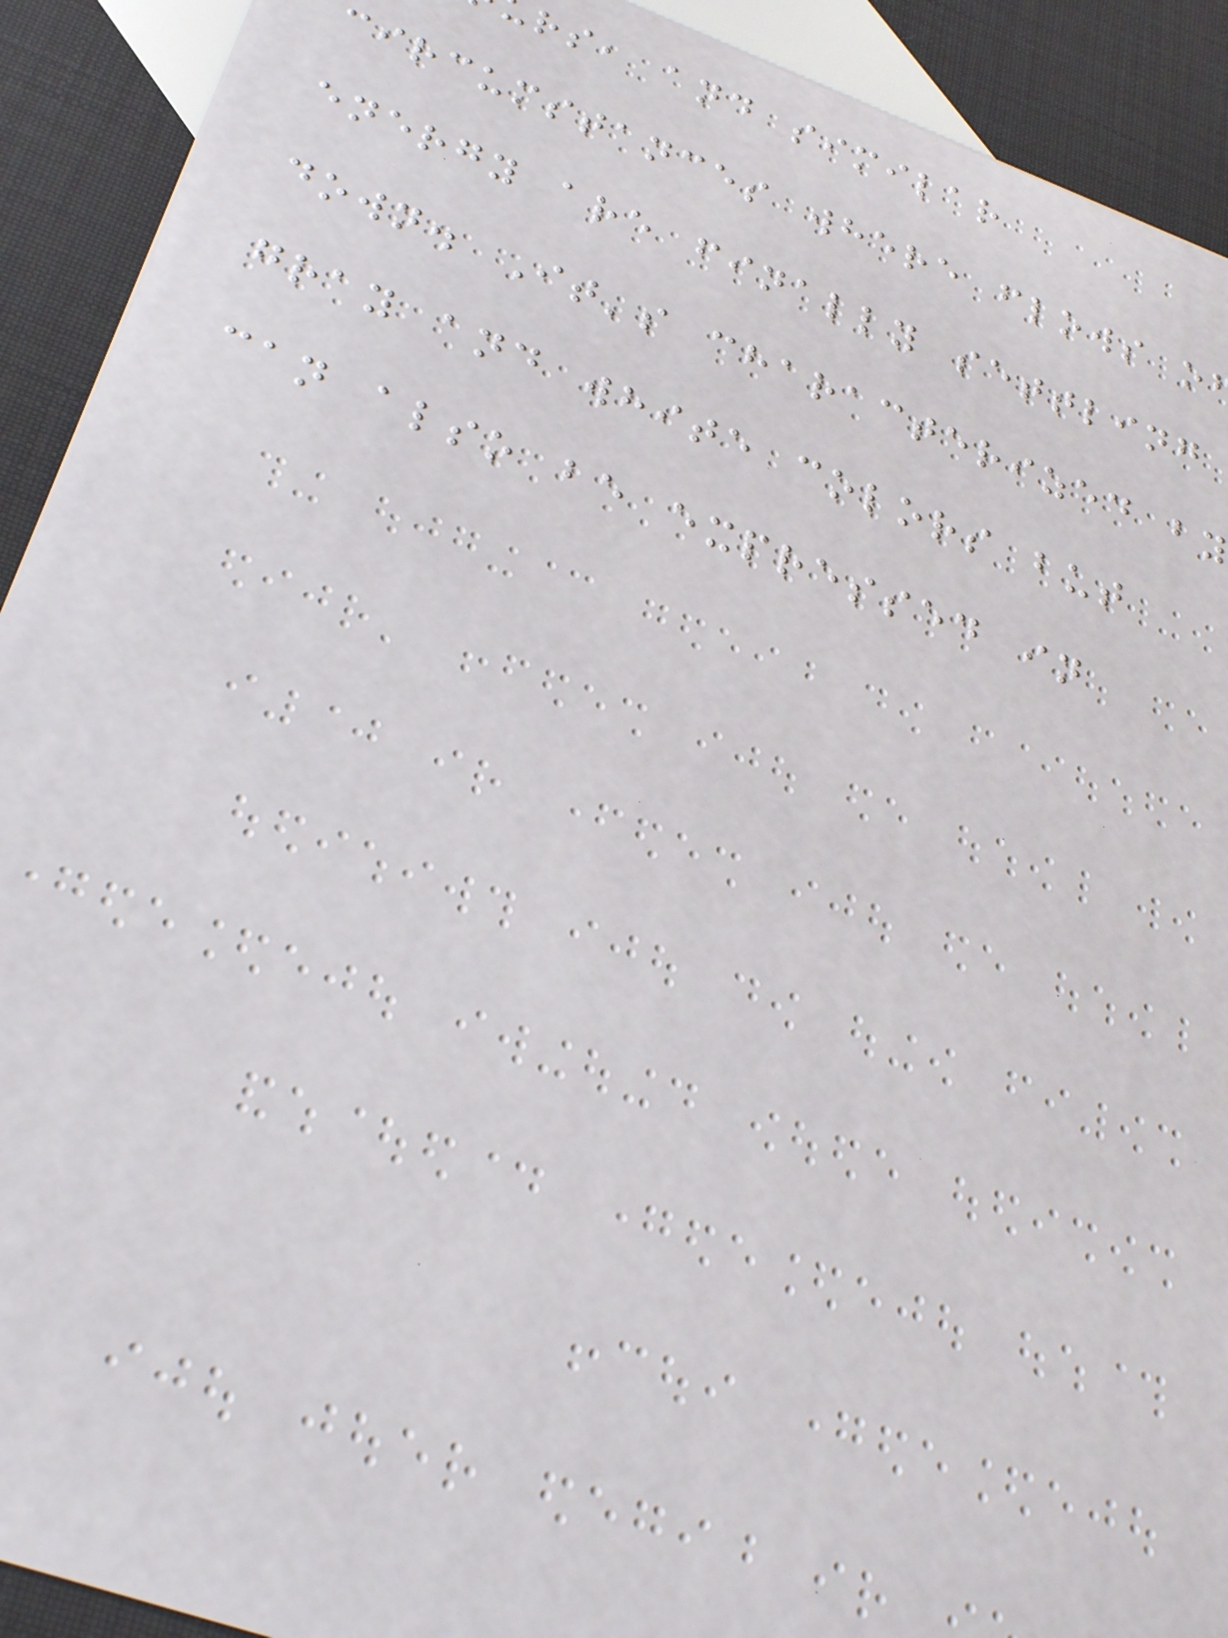rs, and similar
circumstances where flows o
energy are finally settling
down. It's characterized by
gray and white colors but
can also be expressed in
